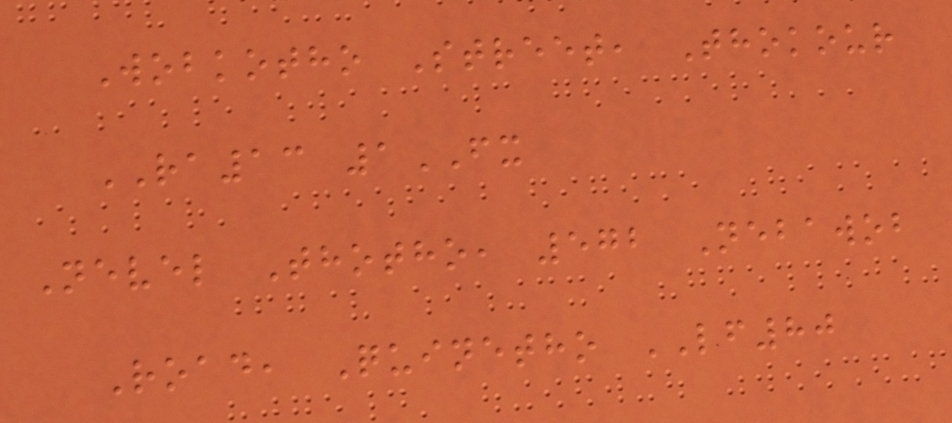Wobkotho Street, Thokour
RA13 1FX
Nevel Thotho, 572 Nebawob
Road, Quinetho LF80
